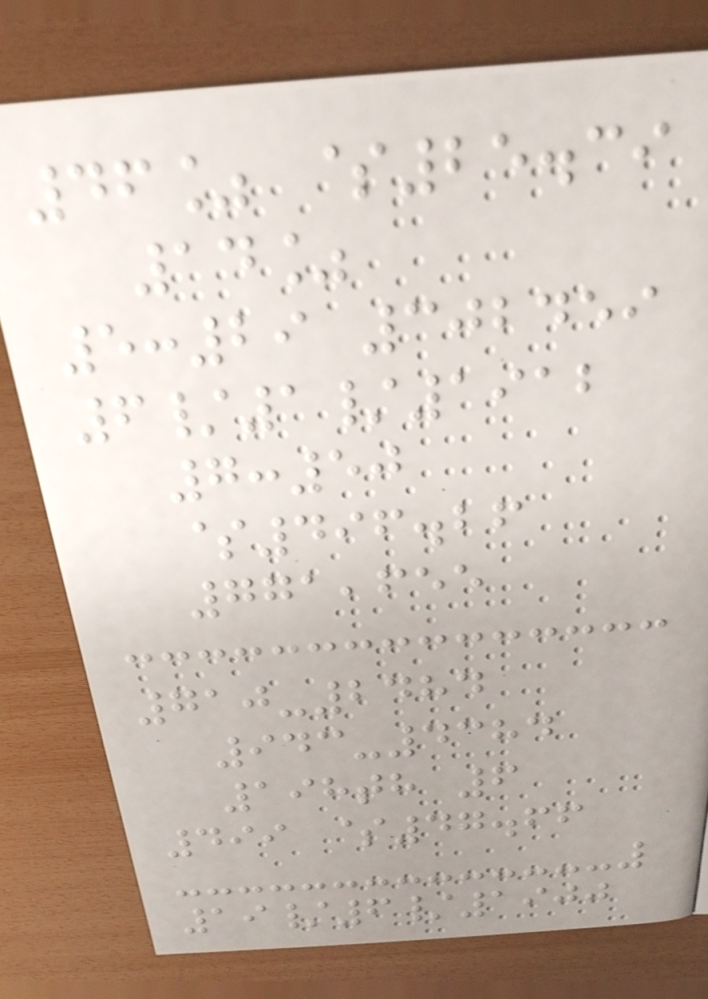46% $25.39
14%
5:29 302459
6/1/1912
7:50
$496.26
771,655
710-2484
943-4384
198th 6
499 $47.66
19/6/1900
